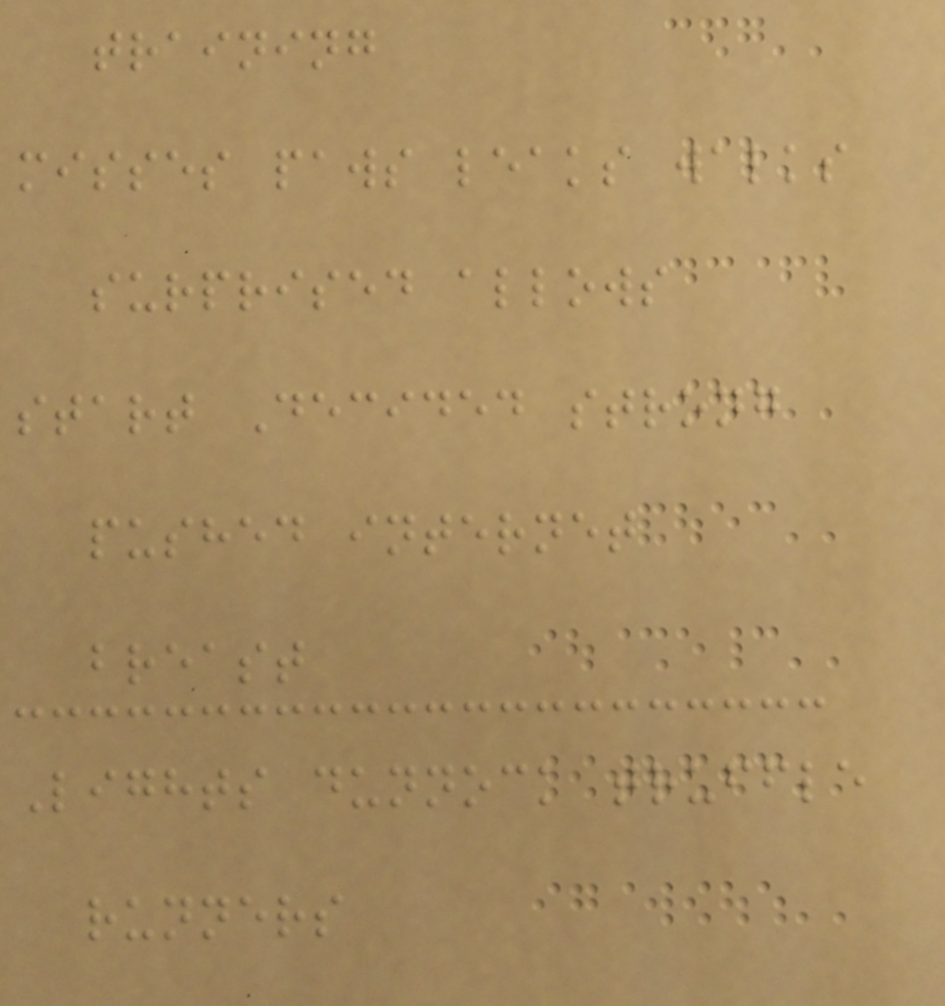training
misses paws leaks walks
surprised allows
start Decided strong
pushed internet
breast
Lights dunnock truffle
runners
